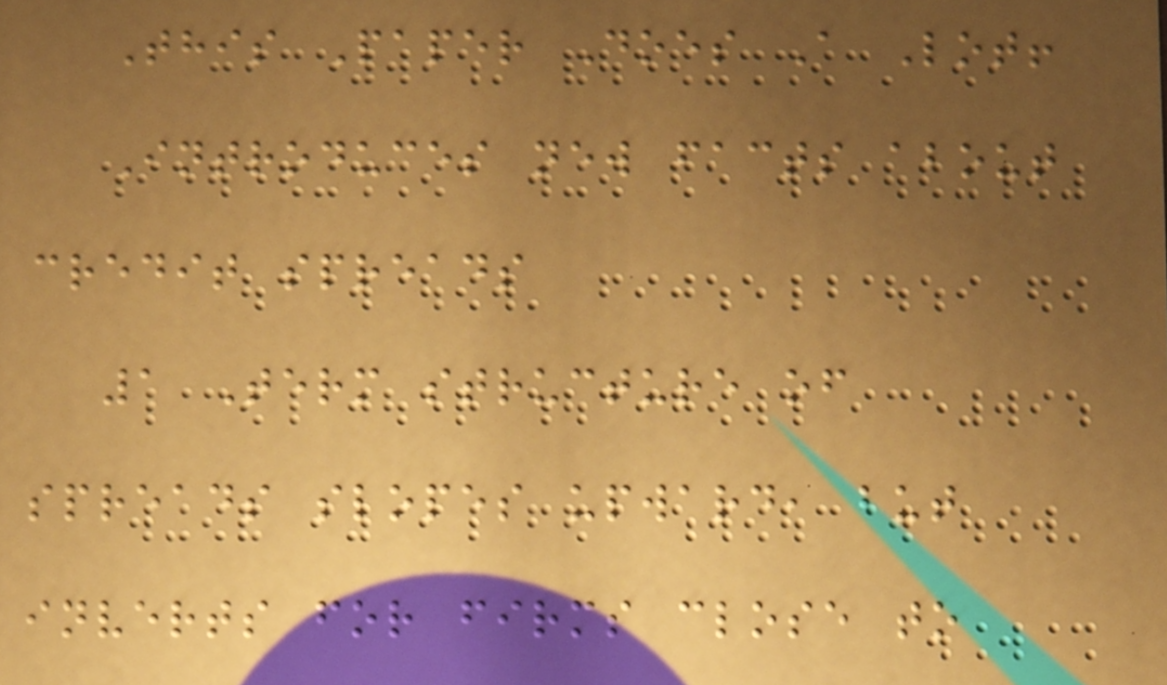This Paper Does A Lot!
Introduces new facts about
credit spreads
1 Term structure of
spreads slopes upward, but
inverts for firms close to
